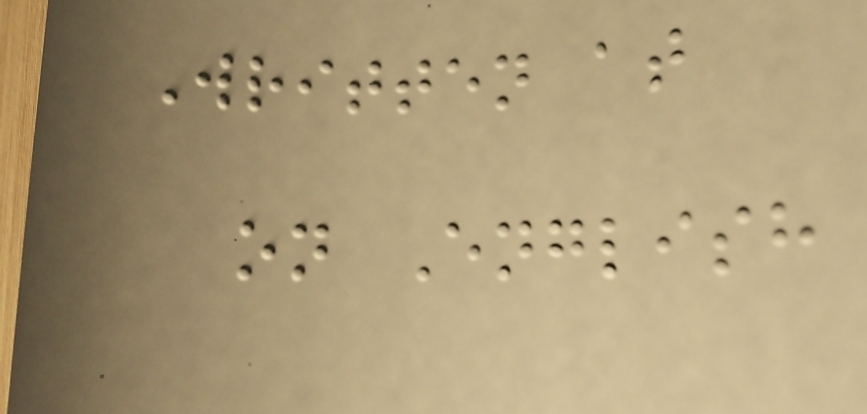Written at
on English
